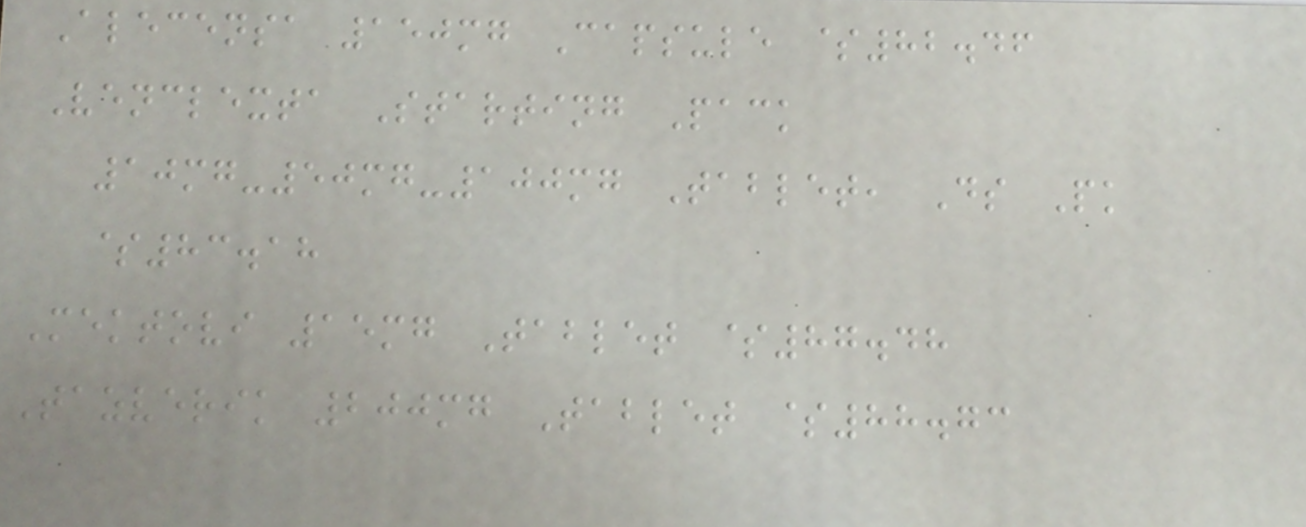Alecensa 150mg Capsule $82.46
Venclexta Starting Pack
10mg-50mg-100mg Tablet, Ds Pk
$83.18
Mektovi 15mg Tablet $87.48
Tazverik 200mg Tablet $88.73
